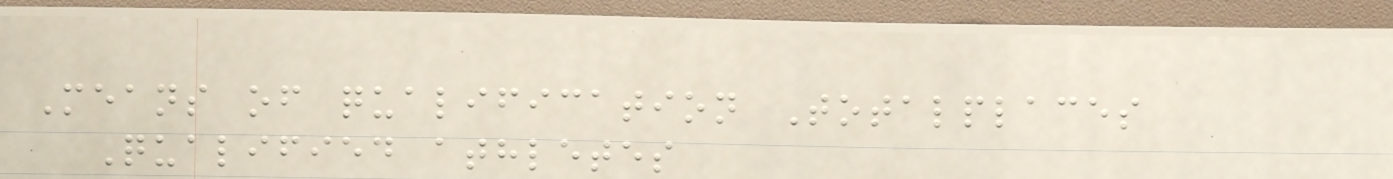Means of qualification Totalplaces
Qualified athletes
